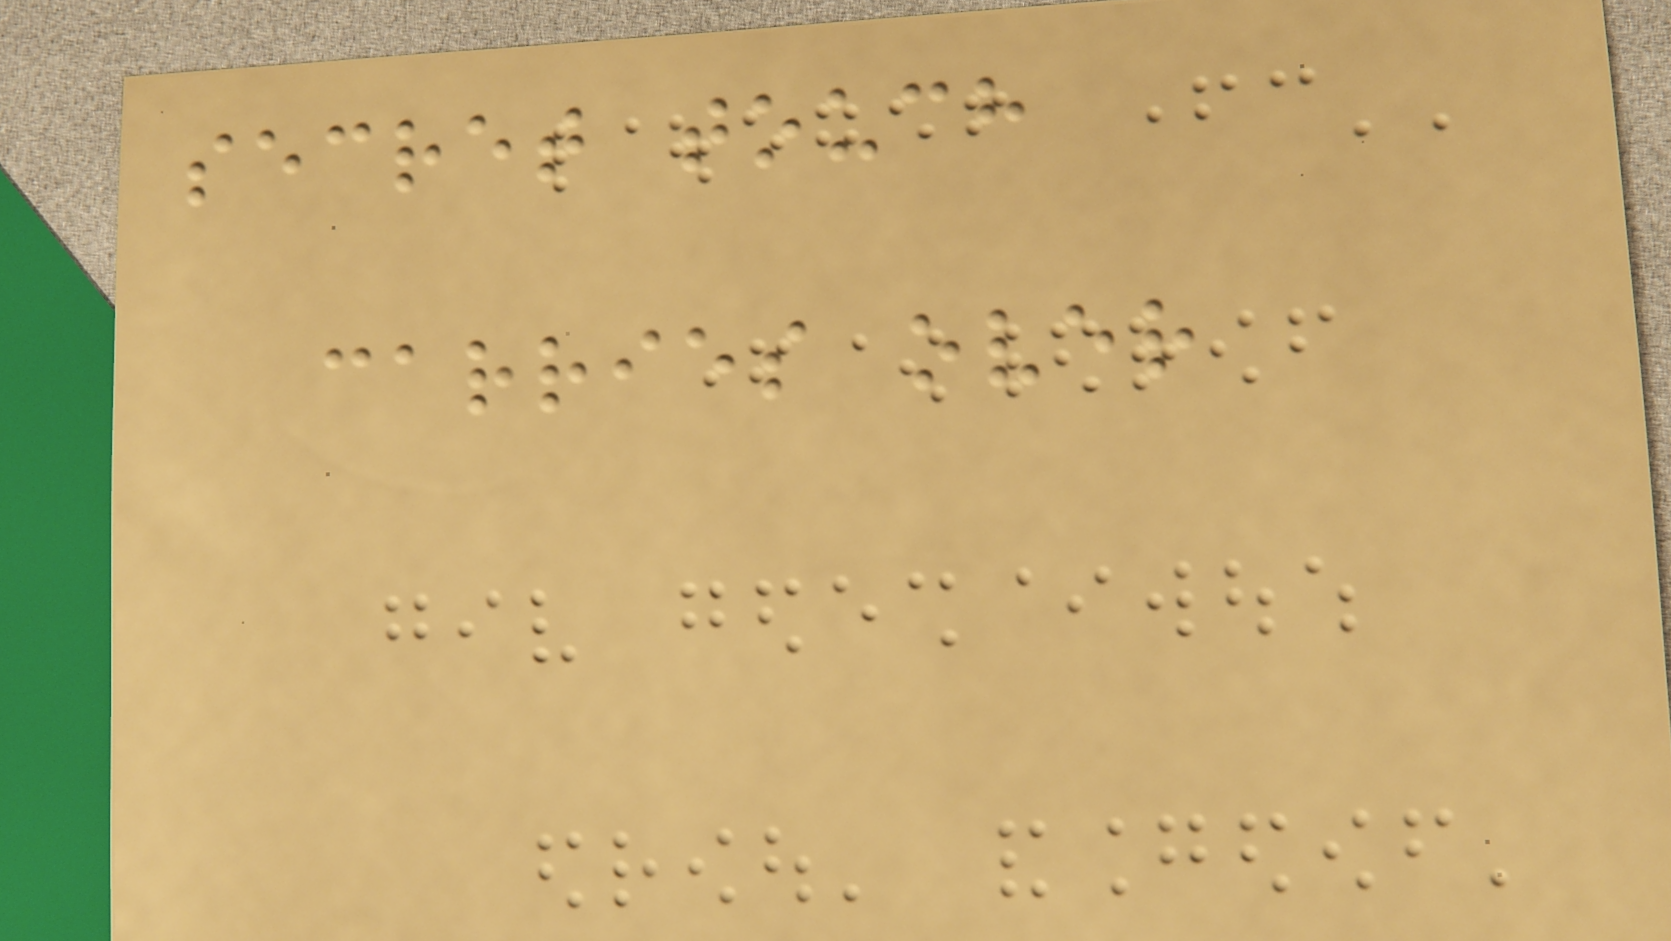secret touch
carries over
